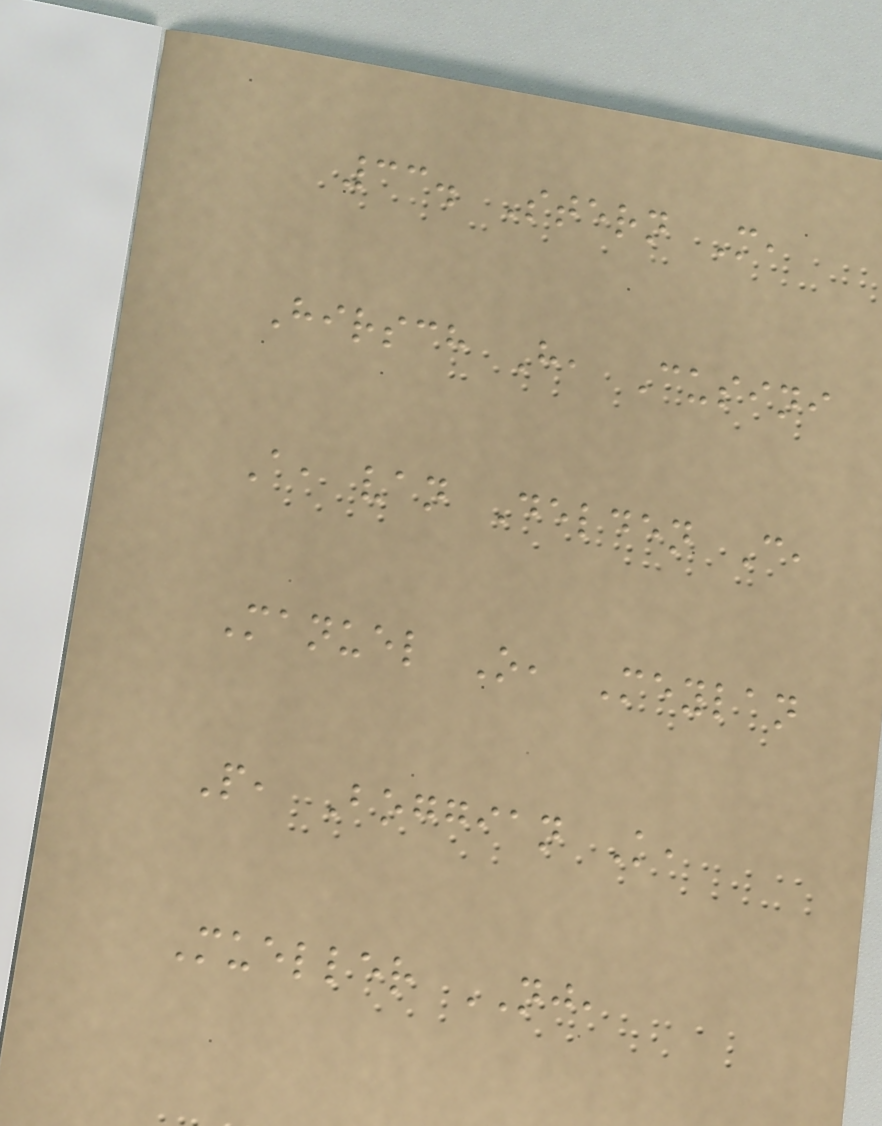33. Stern M,
Hirsch H, Cusini
A, van Delden C,
Manuel O, Meylan
P, Boggian K,
Mueller NJ,
